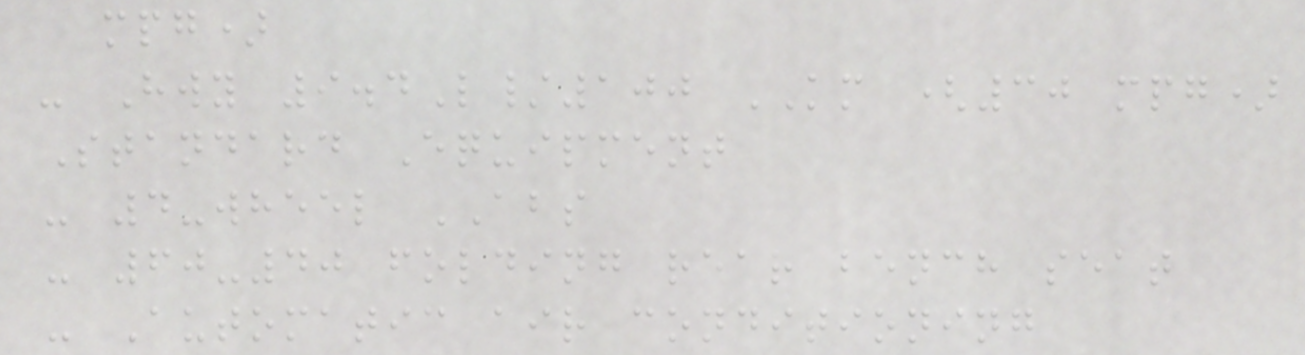mpg)
- Hwy 9.4L/100 KM (30 mpg)
Standard Equipment
- 4-wheel ABS
- 60-40 folding rear bench seat
- Automatic air conditioning
